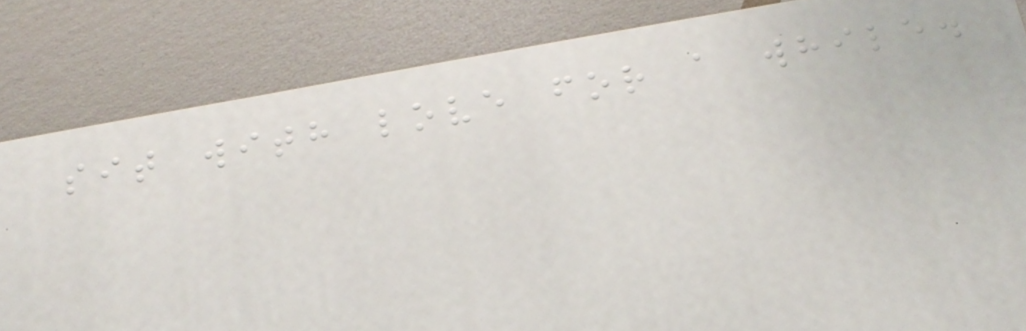sit with love for a while.
